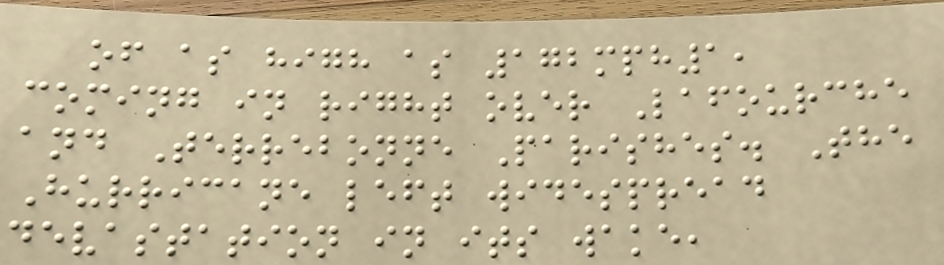of as high as 172mph1,
coming in right over Lafourche
and Terrebonne Parishes. The
Hurricane left widespread
devastation in its wake,
